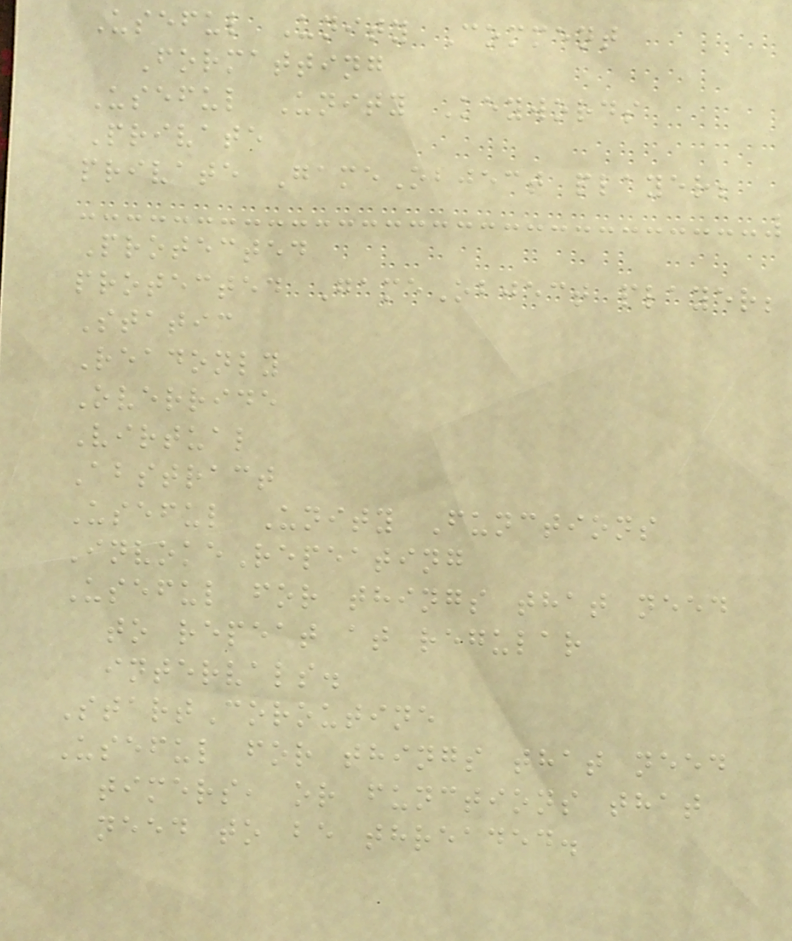Useful Unity Comment
Formatting
Useful Unity Keywords
Private
private GameObject player;
Protected
protected GameObject player;
Static
Readonly
Override
Virtual
Abstract
Useful Unity Functions
InvokeRepeating
Useful for things that need
to repeat at regular
intervals.
StartCoroutine
Useful for things that need
timers, or functions that
need to be threaded.
